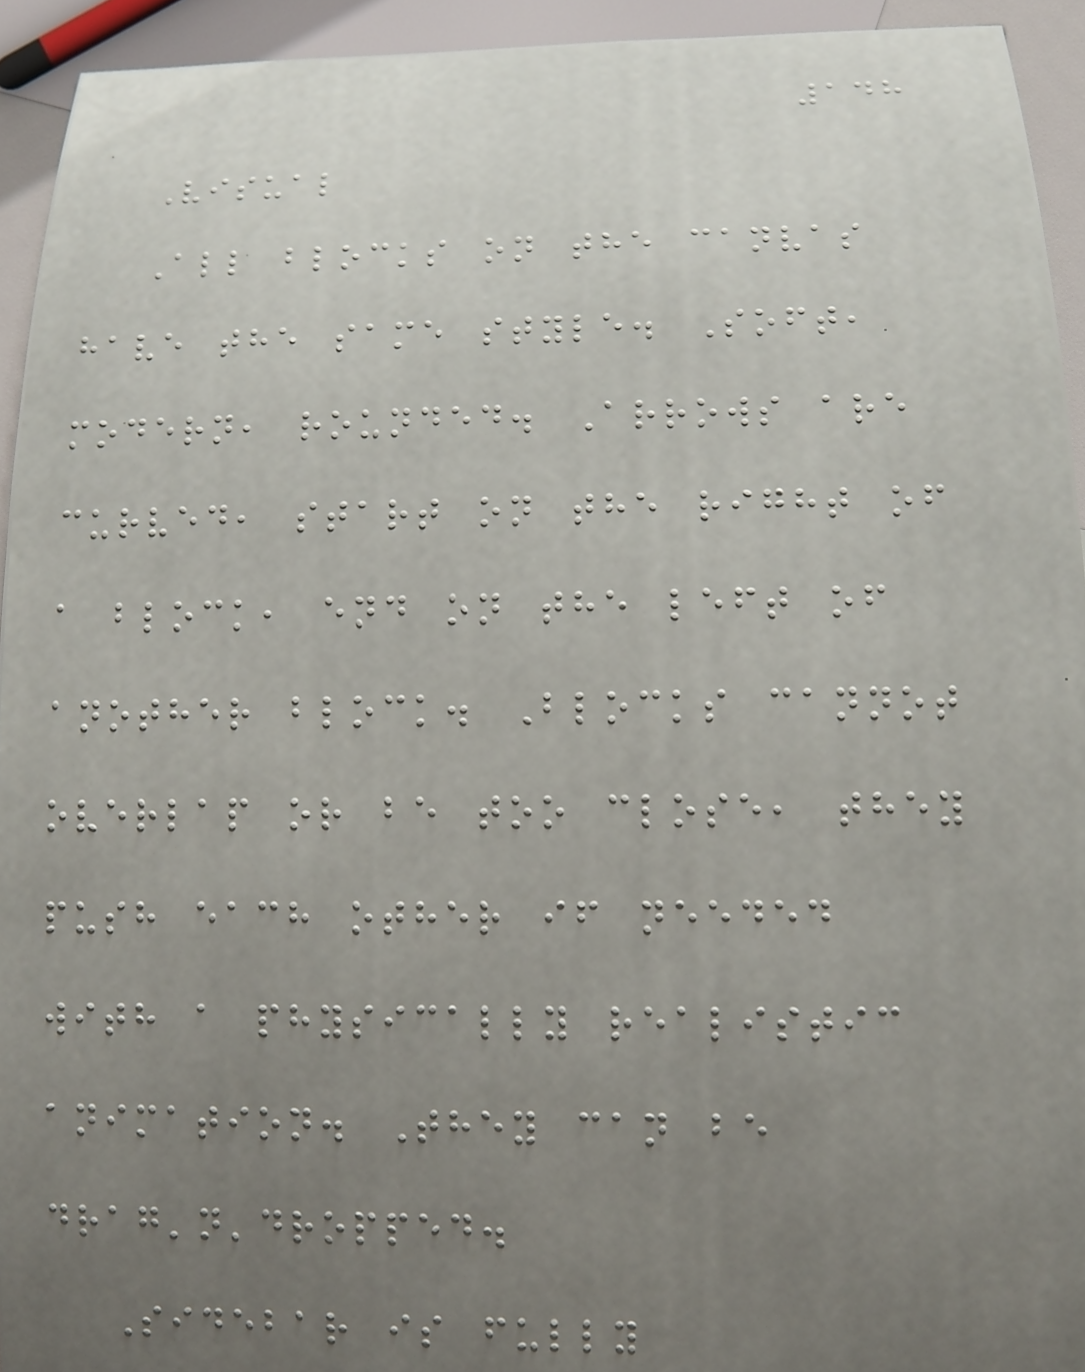148
Visual
All blocks on the canvas
have the same style. Soft,
modern, rounded. Arrows are
curved, start on the right of
a block, end on the left of
another block. Blocks cannot
overlap or be too close, they
push each other if needed
with a physically realistic
animation. They can be
drag'n'dropped.
Sidebar is fully
